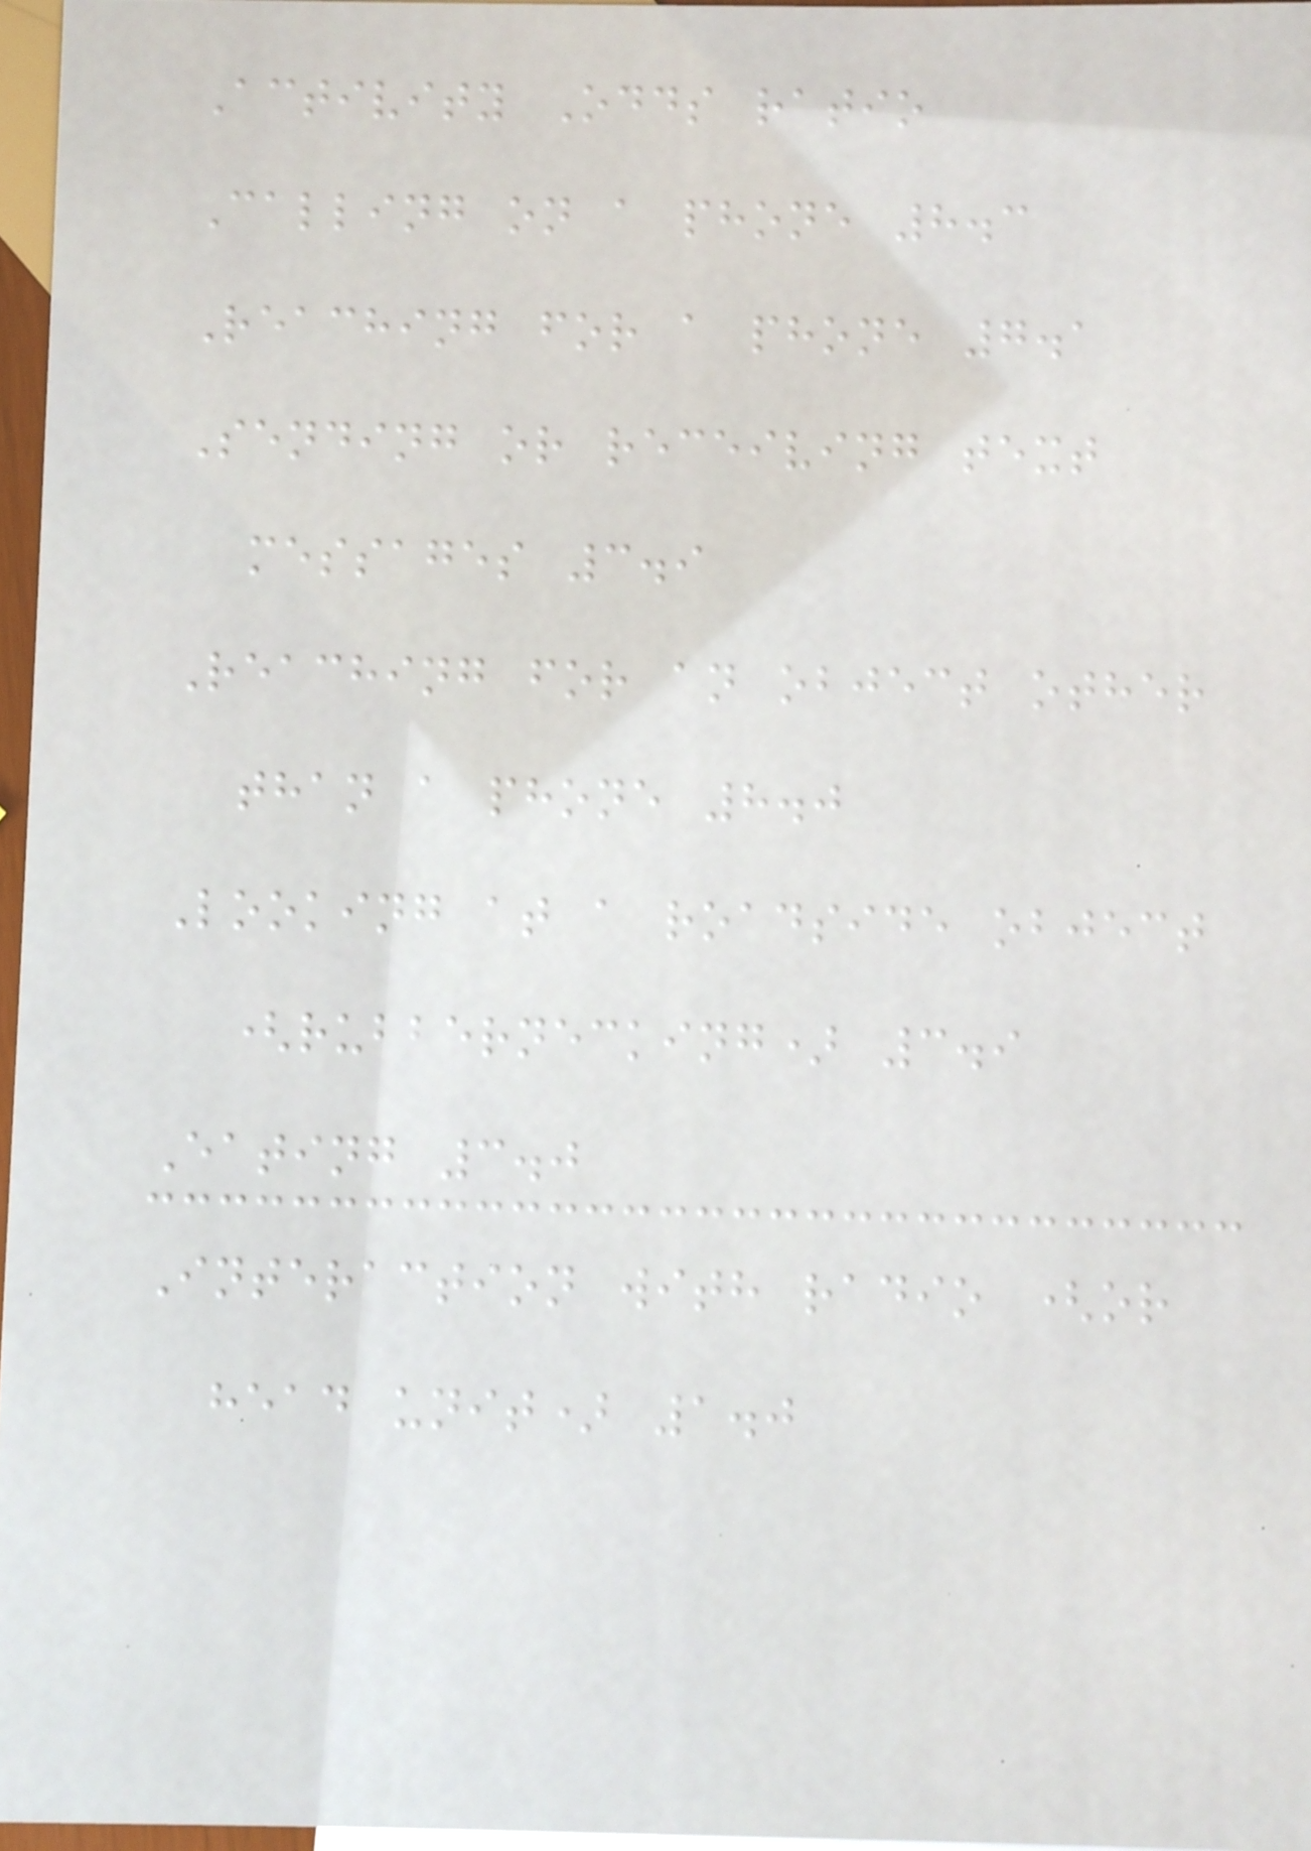Activity Odds ratio
Calling on a phone 8.3
Reaching for a phone 7.1
Sending or receiving text
messages 3.9
Reaching for an object other
than a phone 8.0
Looking at a roadside object
(rubbernecking) 3.9
Eating 3.0
Interaction with radio (or
head unit) 1.0
